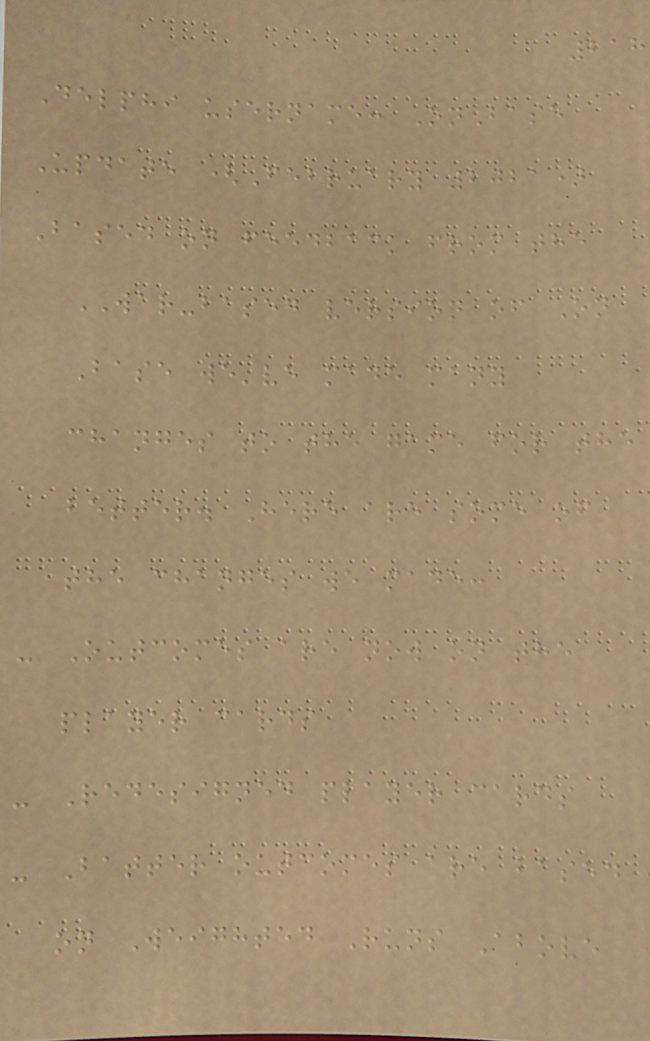218
Delphi username: OnBase
Update (February 2021)
Based on feedback from the
WAR-based version of On
Base we've made many
changes to the game for the
better. Here are some of
the changes we made:
- Outcomes are now on the
player cards
- Redesigned player cards
- Batter outcomes are based
on Weighted Runs Above
